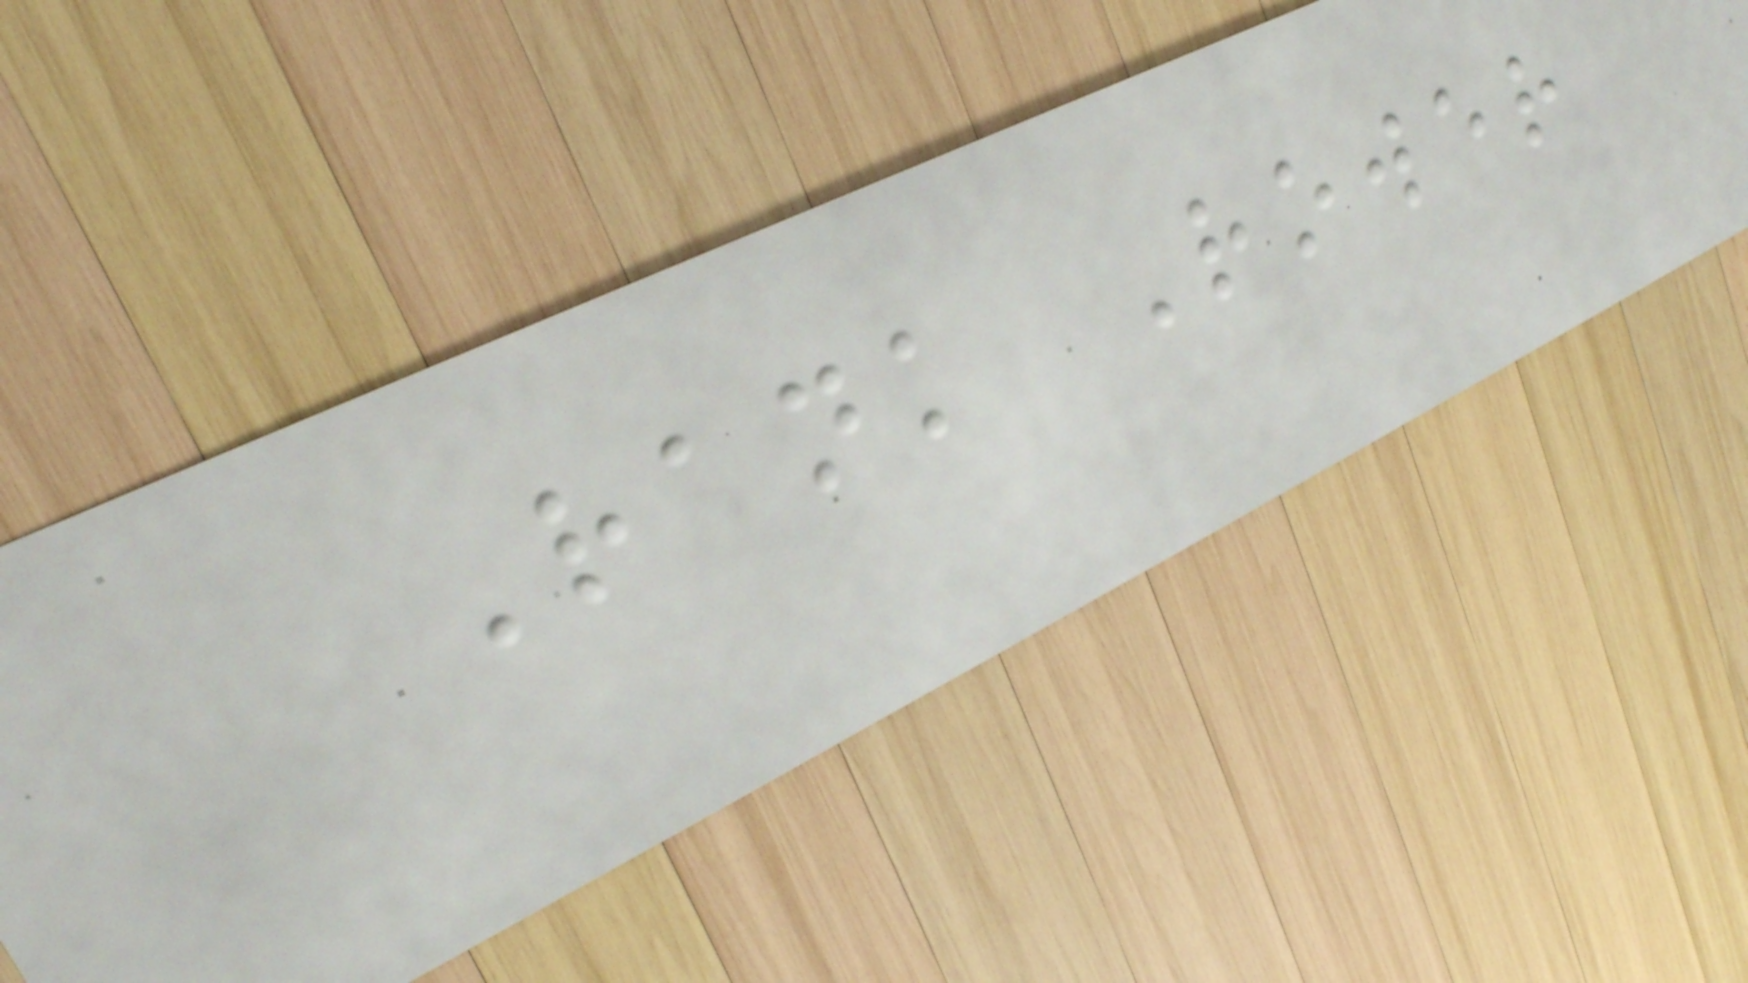Rank Rower
